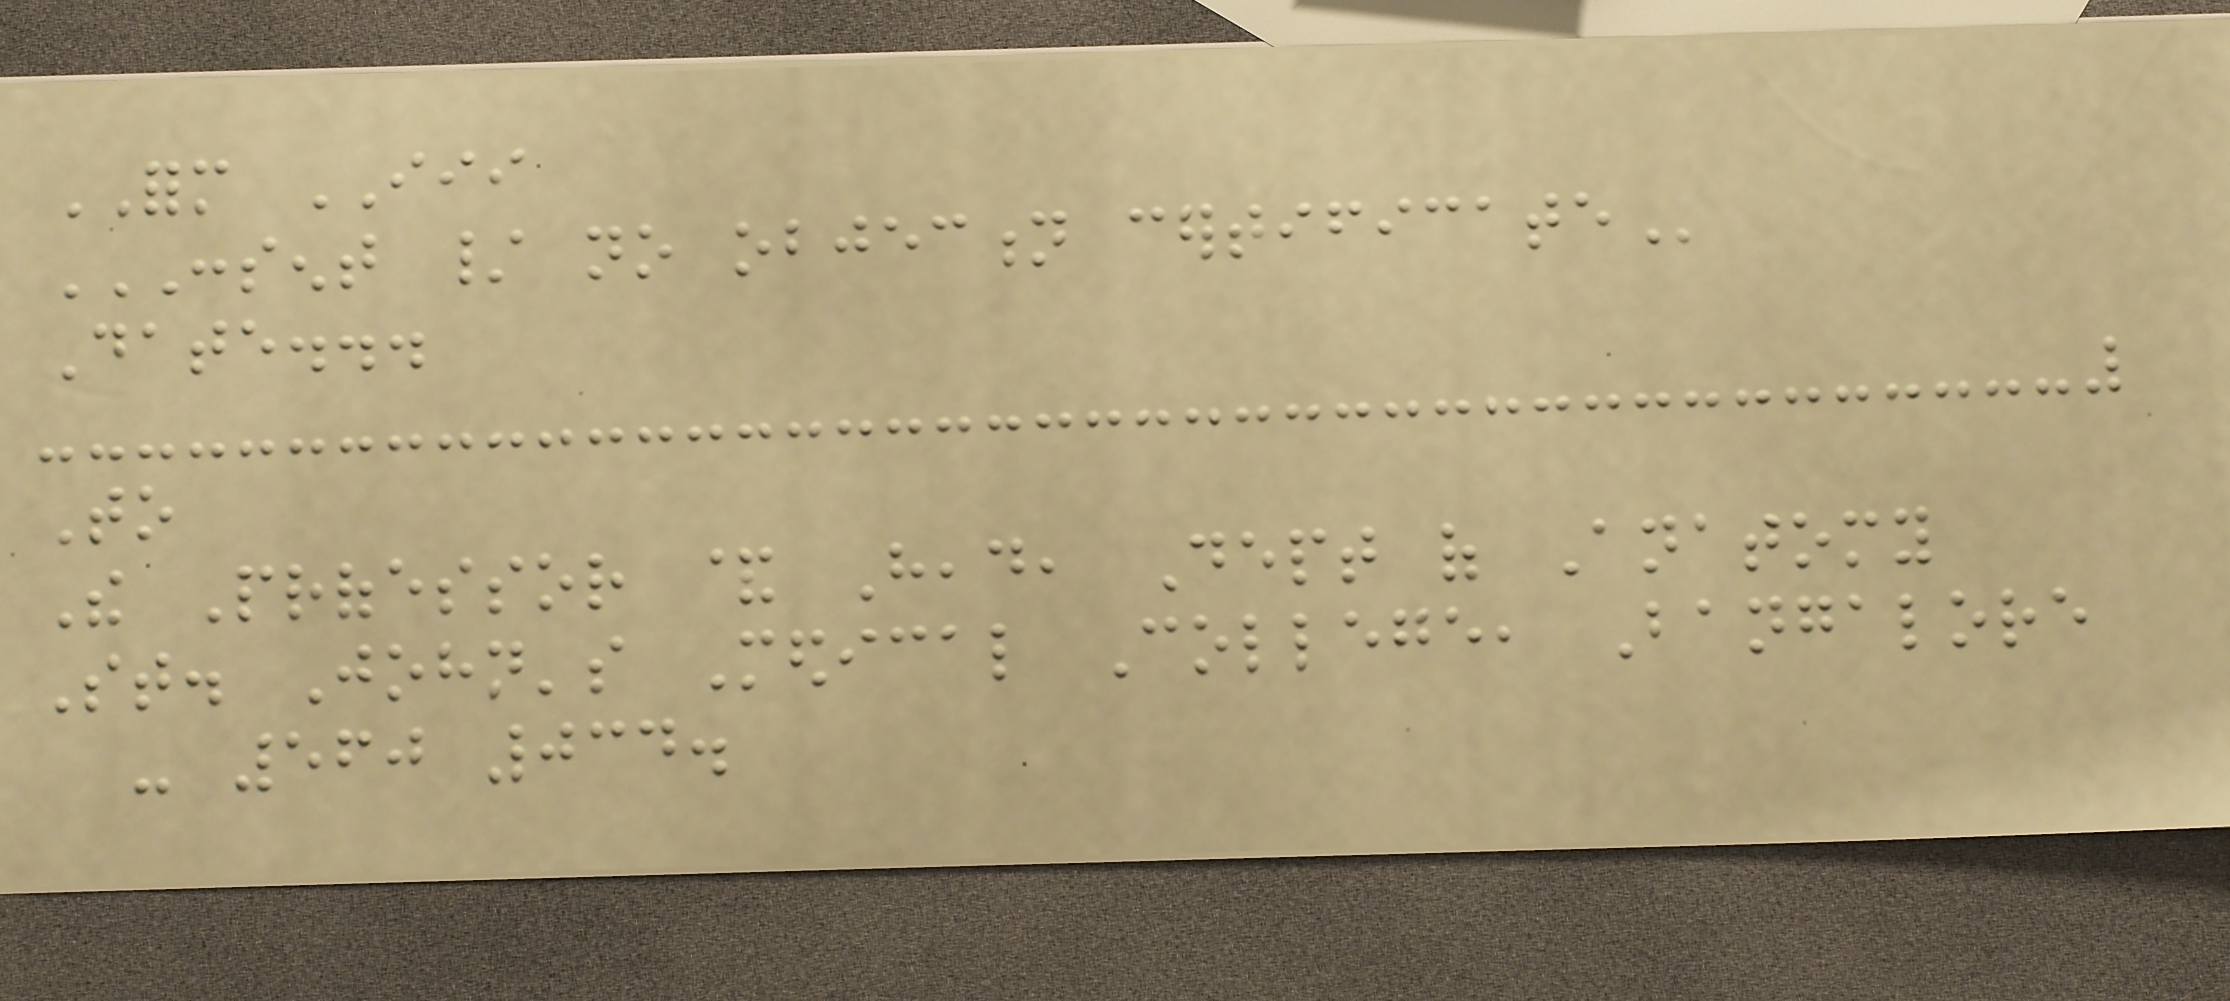FORM III
CONSENT / NO OBJECTION CERTIFICATE
Date...
To
The Professor & Head, Dept of Anatomy
St. John's Medical College, Bangalore
- 560 034.
